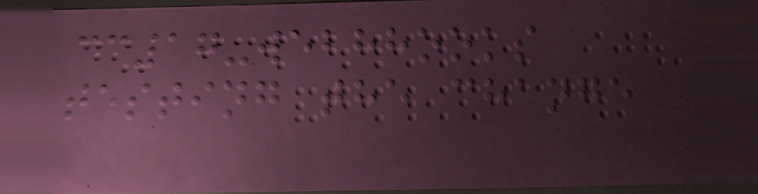cc17-webhhooks
testing the change
